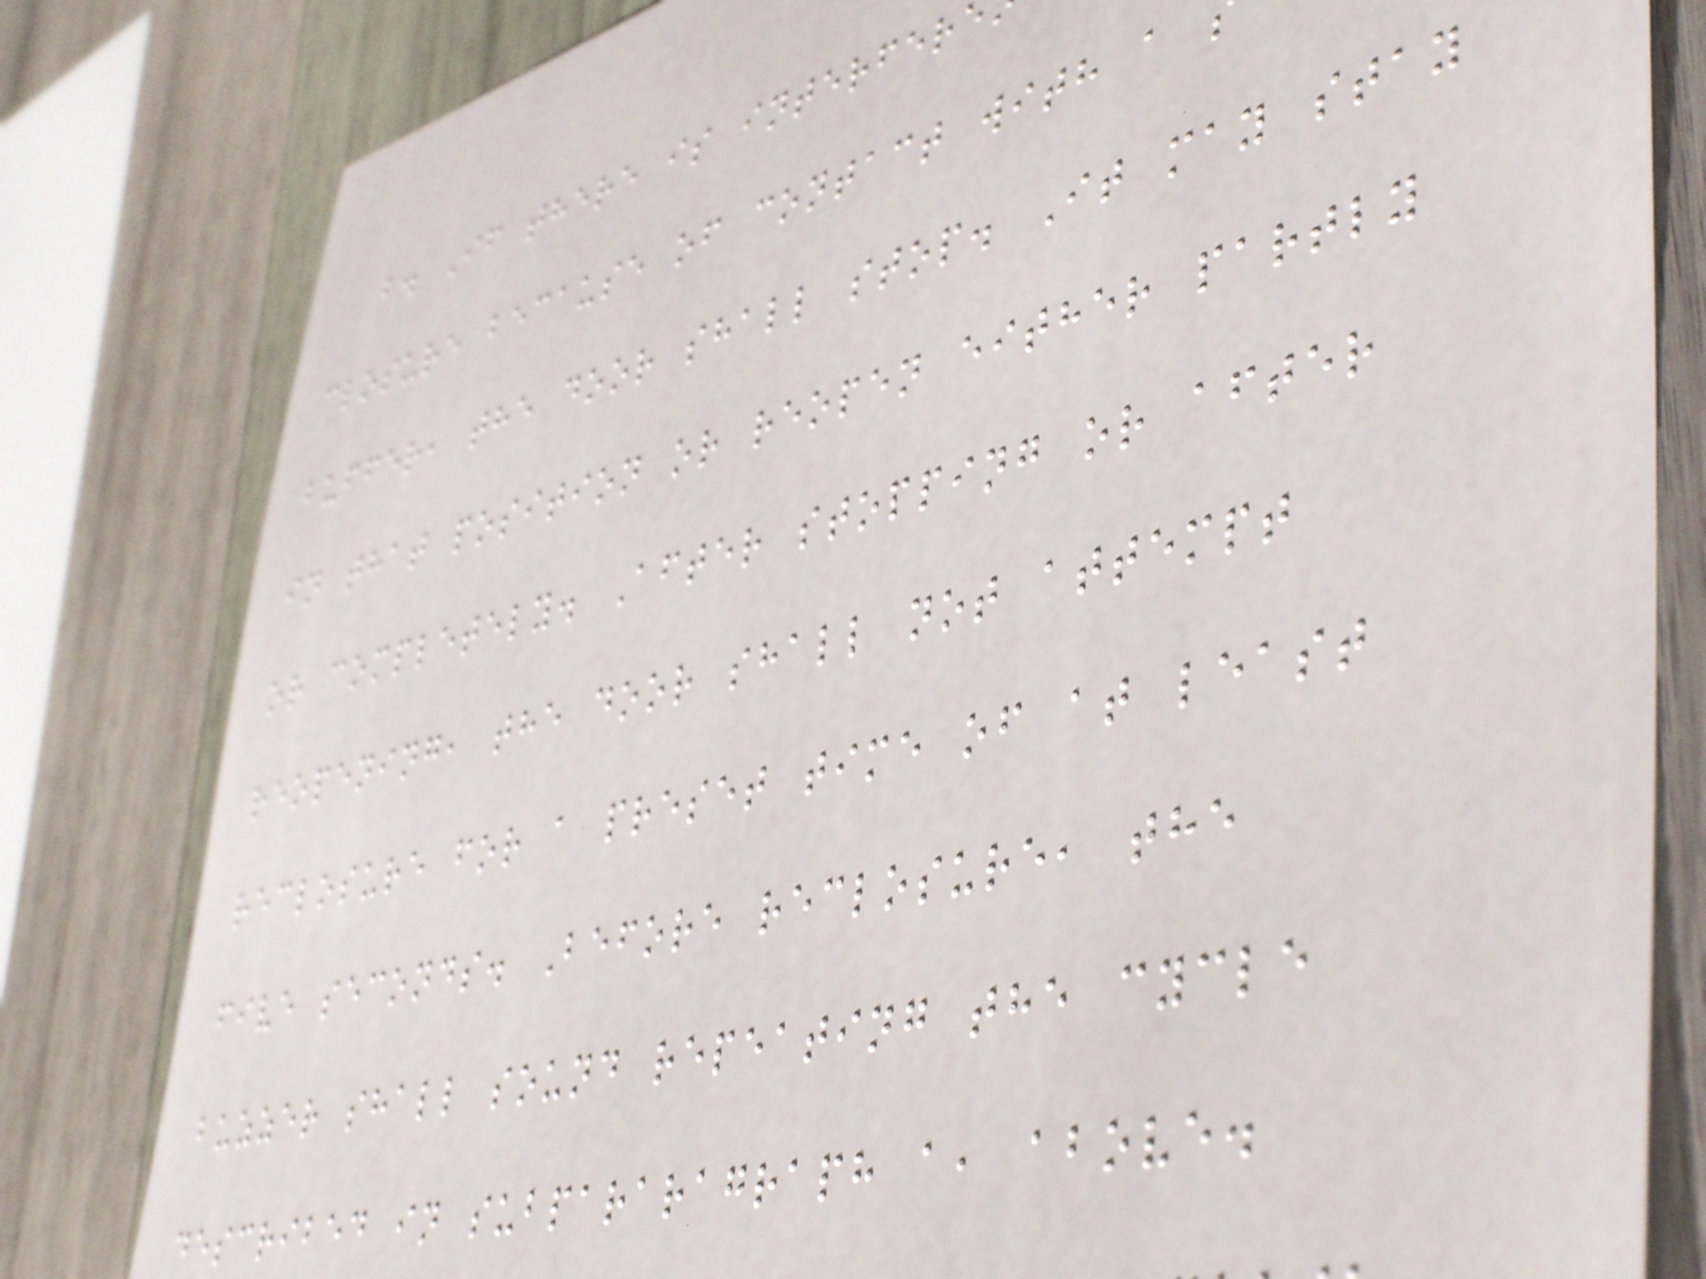b. If there is interfer
closure because of contact with a
buffer, the door shall stop. It may stay
in that position or reopen either partly
or completely. After stopping or after
reopening, the door shall not attempt
reclosure for a preset time of at least
five seconds. Before reclosure, the
buzzer shall sound repeating the cycle
described in subpararagraph a, above.
